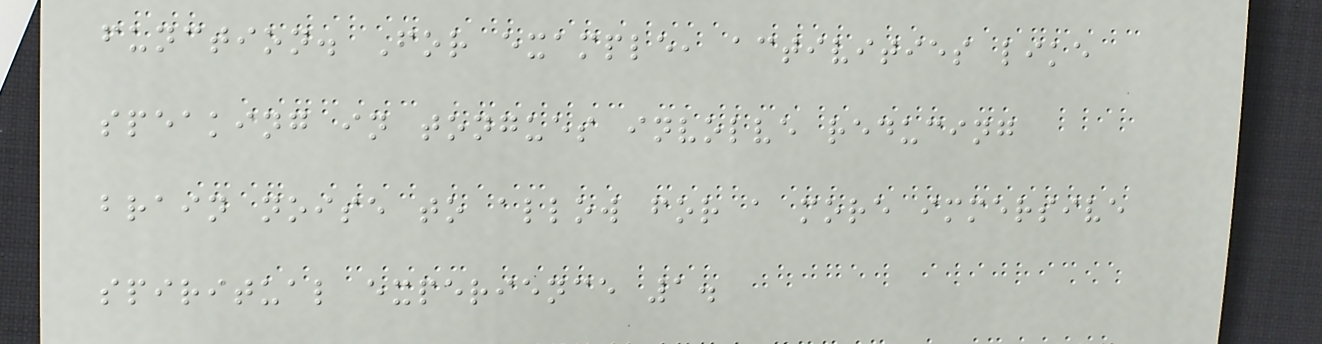function. For example, activities like
speaking in tongues involve reducing
brain noise to allow for a more immersive
spiritual experience 1.
